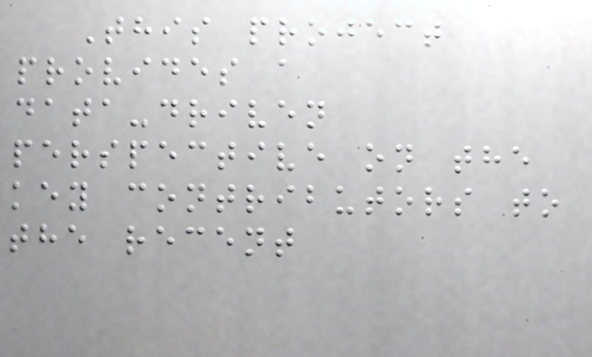This project
provides a
data-driven
perspective on the
key contributors to
the recent
